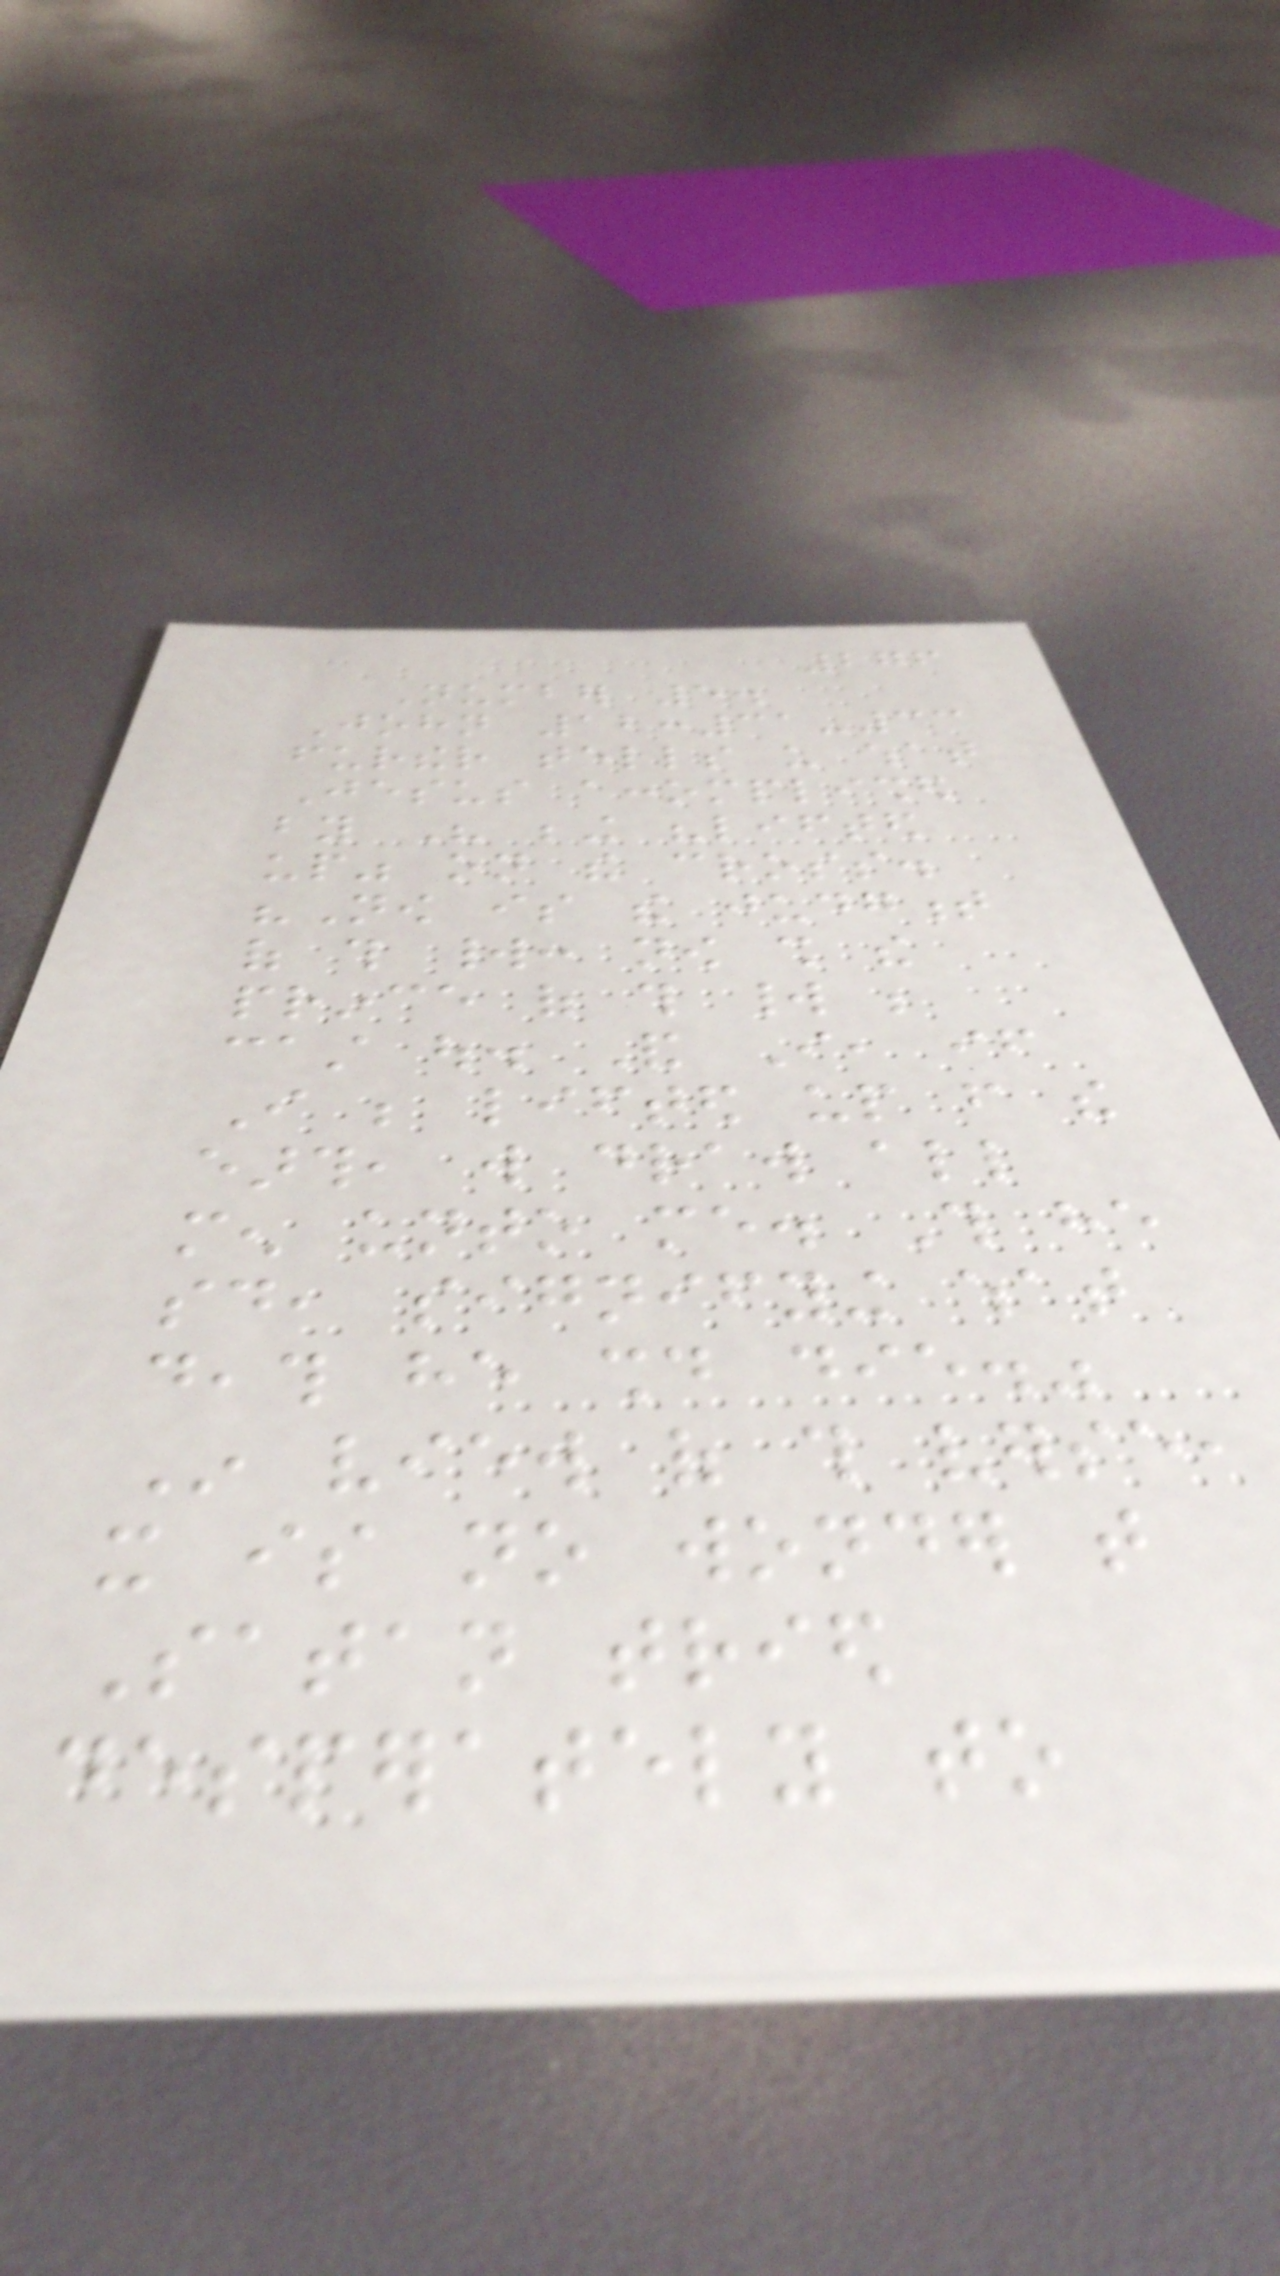276
Number 5.
John 12:31-33
further tells us what
Jesus accomplished
by His being "lifted
up" on the cross.
"Now is the judgment
of this world: now shall the
prince of this world be
cast out. And I, if
I be lifted up from the
earth, will draw all
men unto me. This he
said, signifying what
death he should die."
In view of this verse,
it is no wonder that
Satan tried
desperately to
